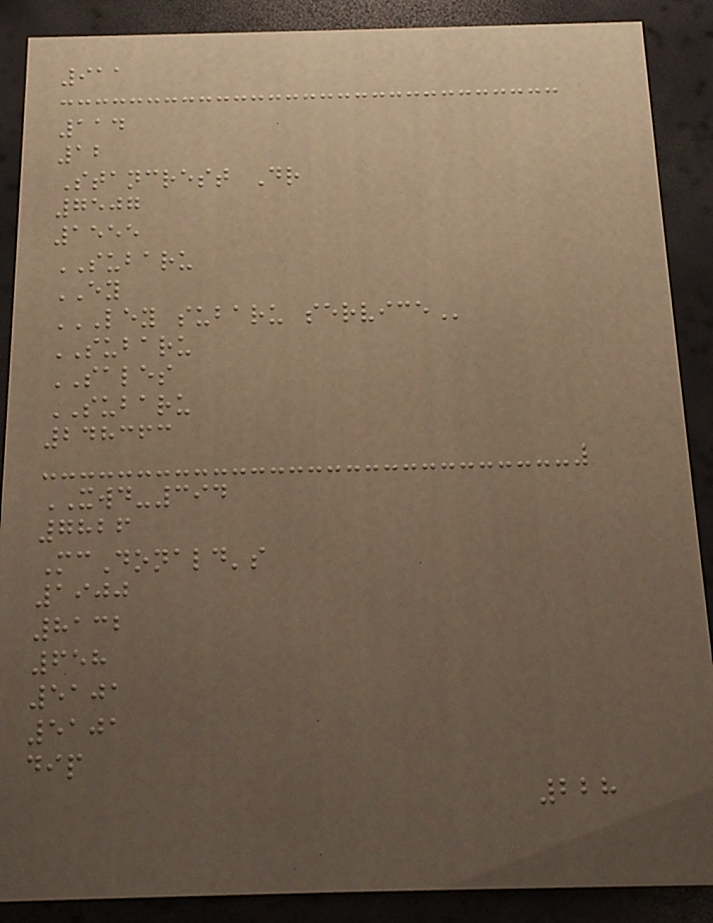911
114
12
Stancrest Dr
7507
1555
SUBARU
EY
LEY SUBARU SERVICE
SUBARU
SALES
SUBARU
248363
XWD-394
7826
McDonald's
1900
8132
658
5101
5101
dip
228
